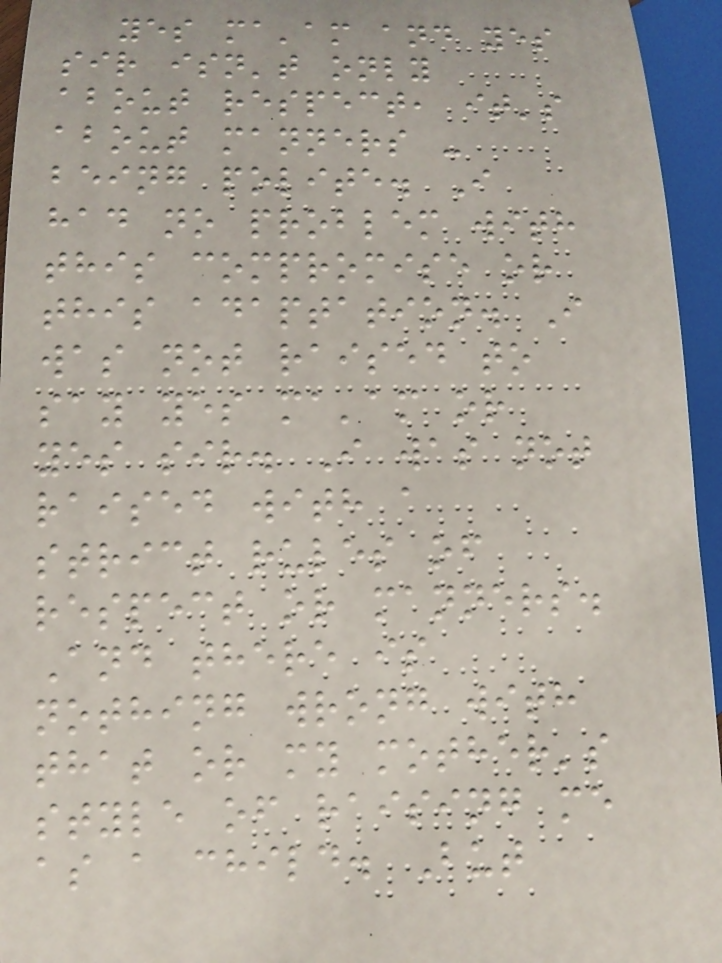yes ma'am and yes
sir isn't only
about respect, it's
about manners -
being polite. I
had no problem with
this compromise or
this adaptation. I
was not raised to
say yes ma'am or
yes sir. I was not
raised with a
strict rules of
respect or manners.
And there is
nothing wrong with
that or my mother's
style of raising me
as a child. But
